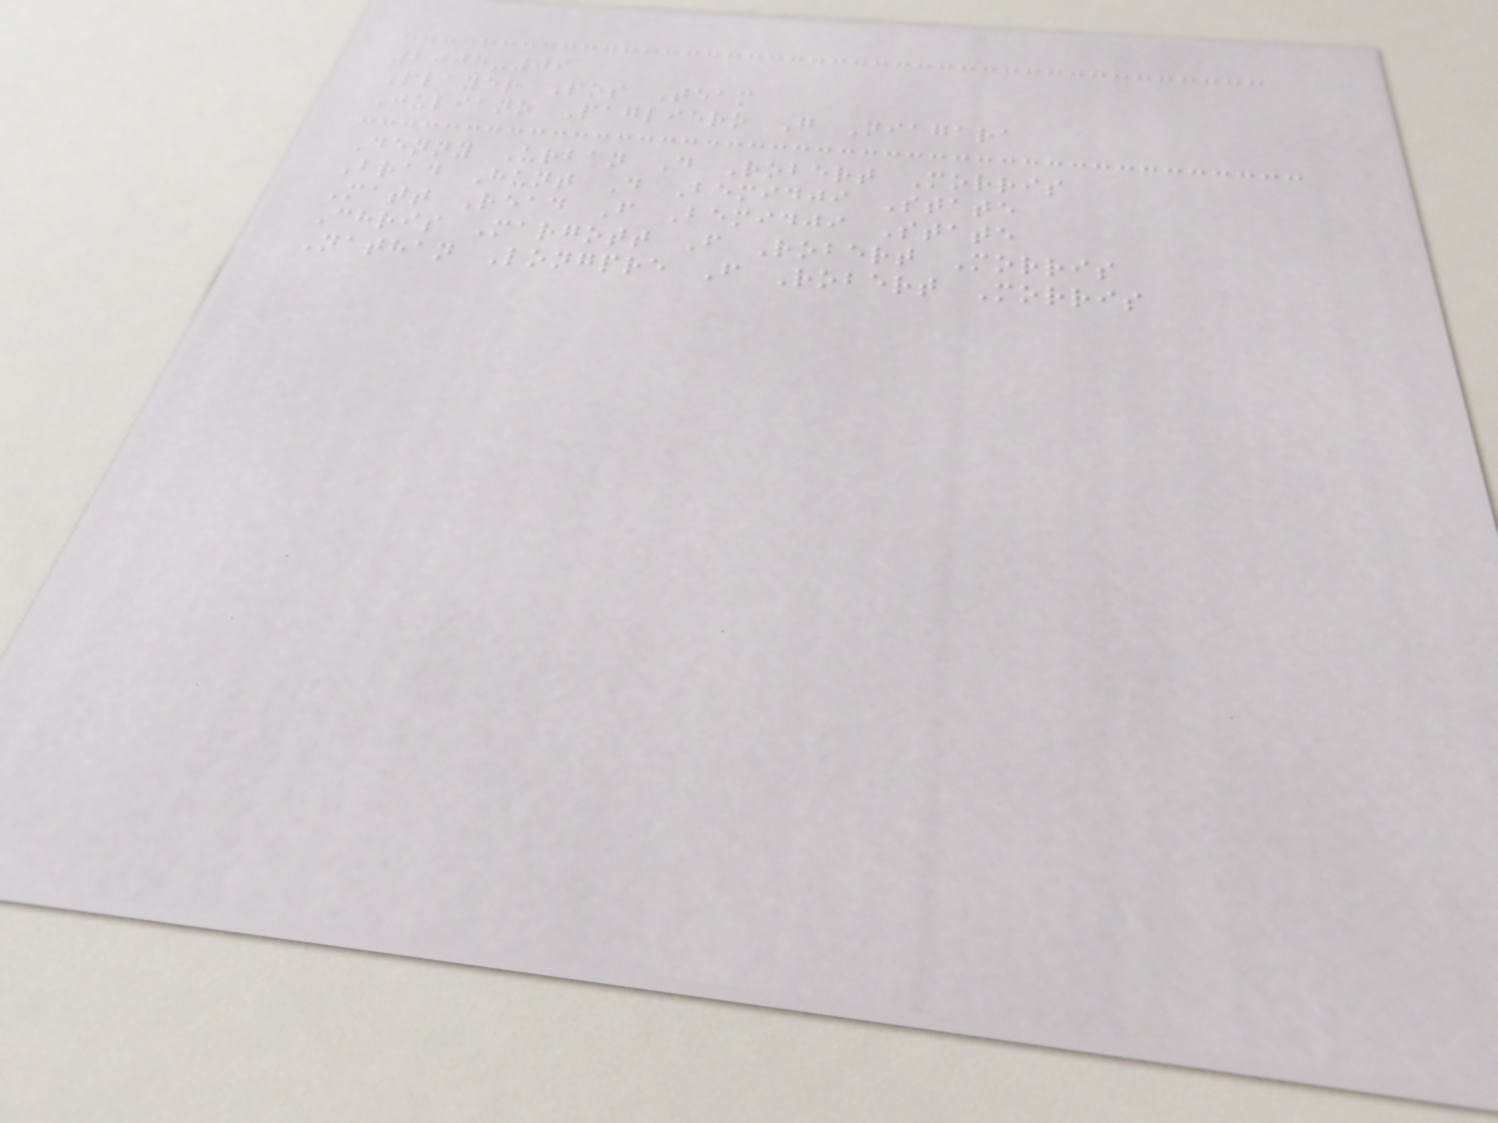2008-09
Player Pos Team
Juliano Pagliero G Niagara
Denny Urban D Robert Morris
Brad Hunt D Bemidji State
Matt Read F Bemidji State
Chris Margott F Robert Morris
Nathan Longpre F Robert Morris
